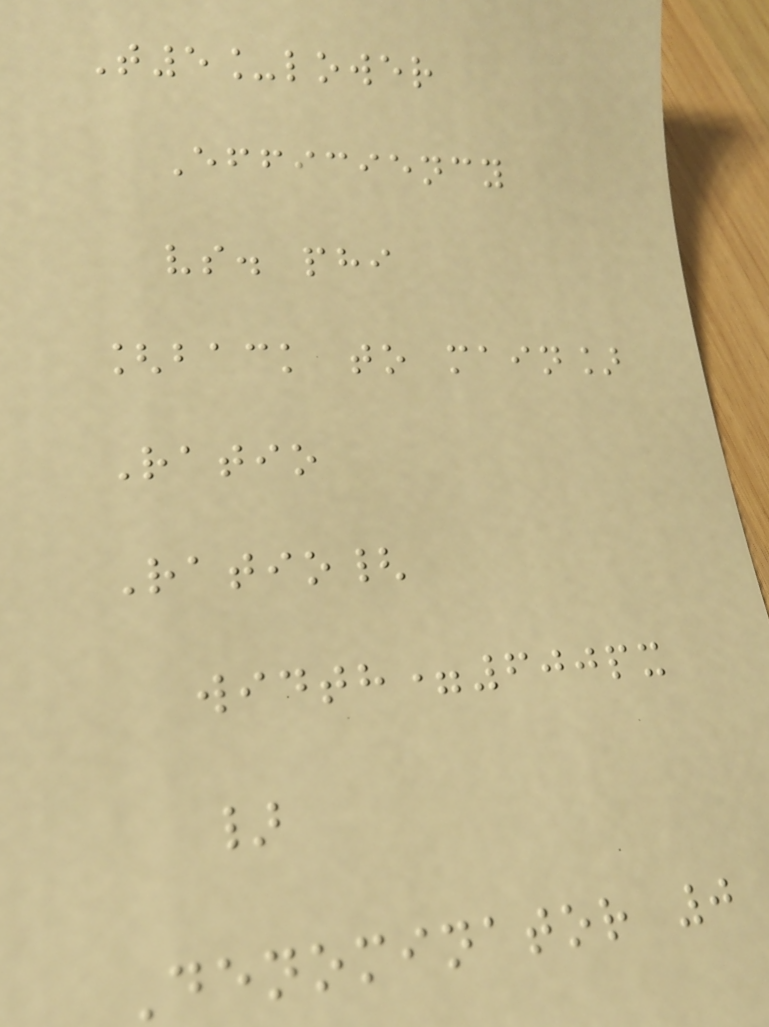T5_lower
Efficiency
vs. phi
[back to main]
Ratio
Ratio{
width=600px
}
Denominator 0
